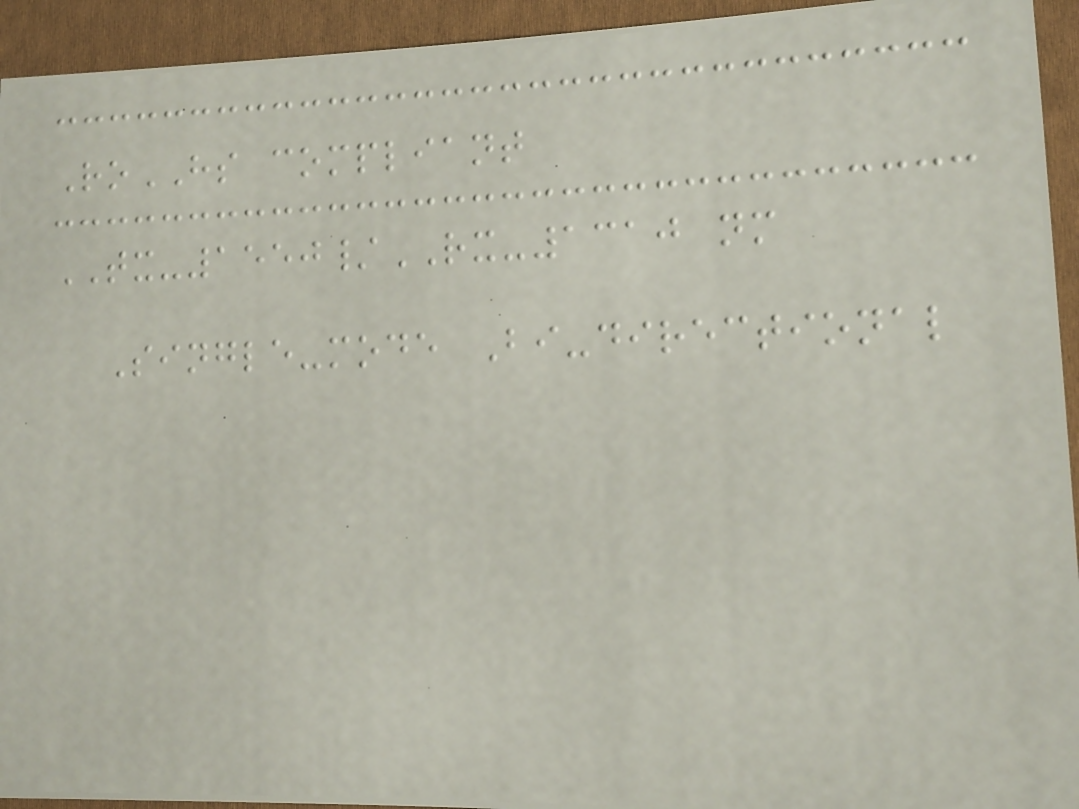RoHS compliant
TX-1550/RX-1310 nm
Single-mode Bi-directional
